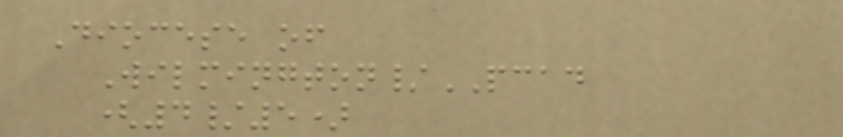Diocese of
Wilmington/PCAD
(4/5)
